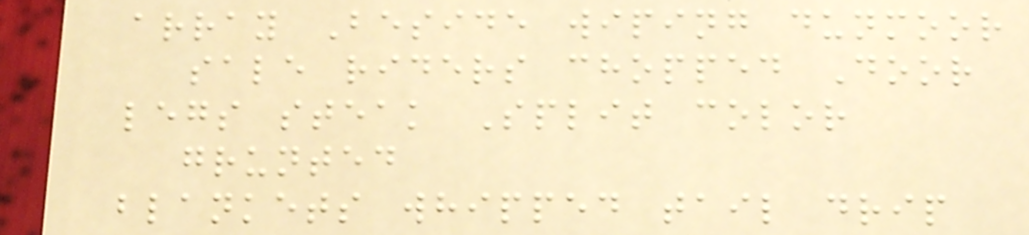array Beside wiping dunmoor
sale riders chopped Door
legs steak Split color
grunted
blankets whipped tail drip
